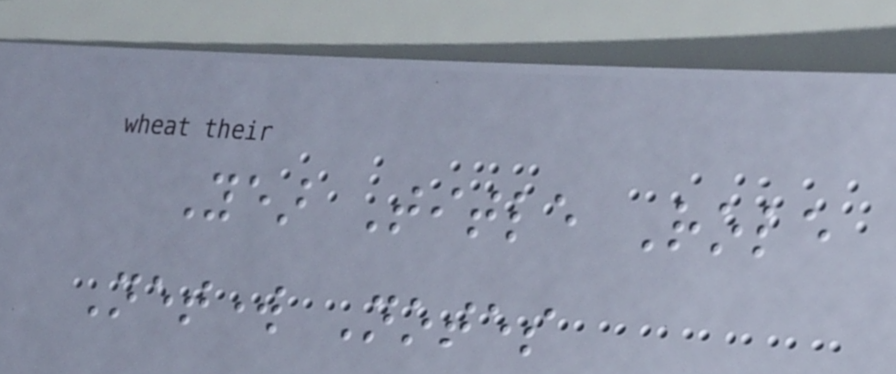Year Title Role
Network Notes
